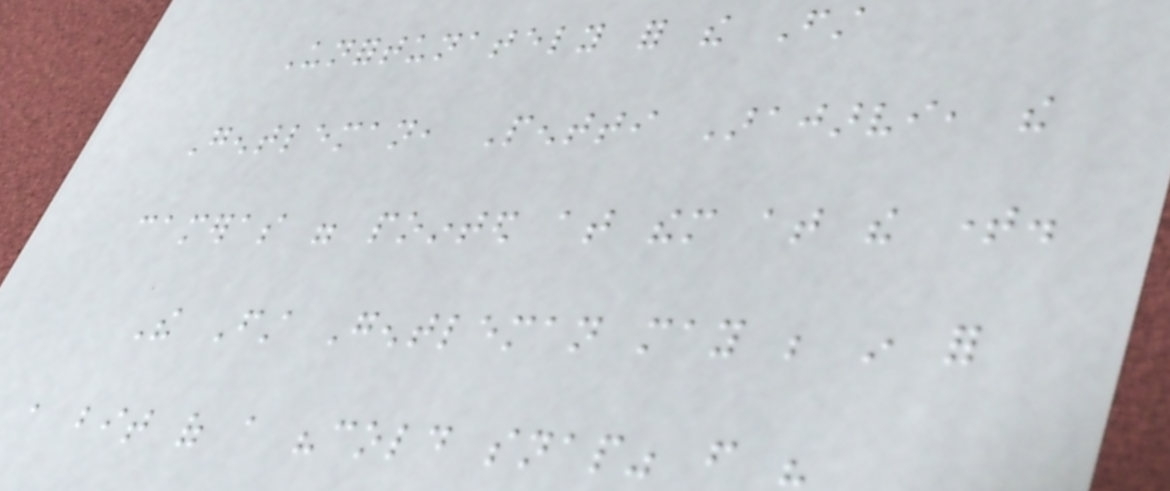Unfortunately for the First
Gentleman, Pentti Arajarvi, the
cameras were pointed at them at the time.
The First Gentleman may be in for
a bit of a "cold snap" from his
